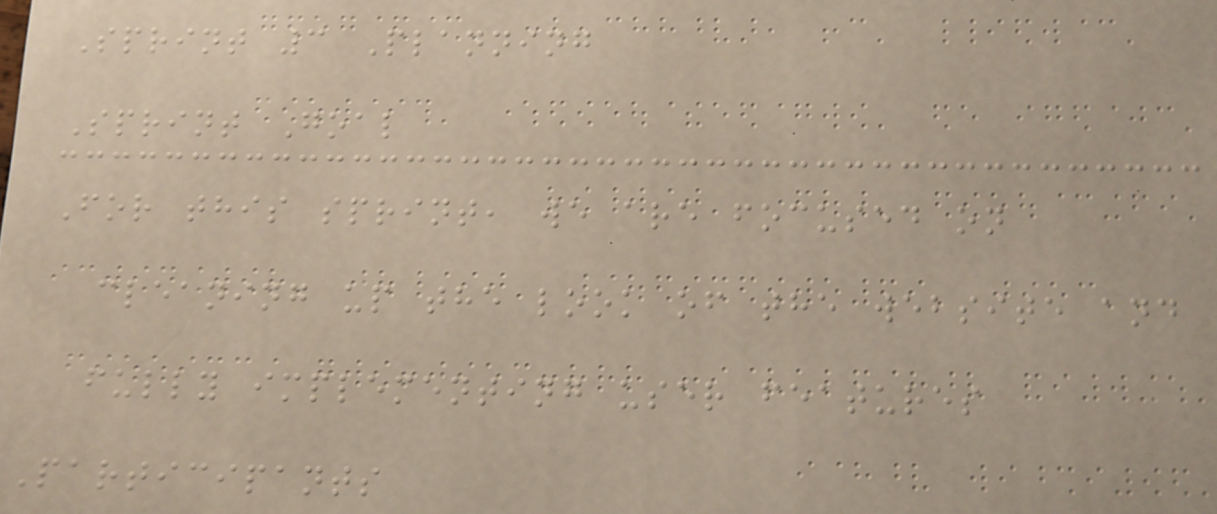Sprint 3 Planning
Sprint Goal
For this sprint, we are focused on
cleaning up the look of the website and
fully implementing user features
Participants
